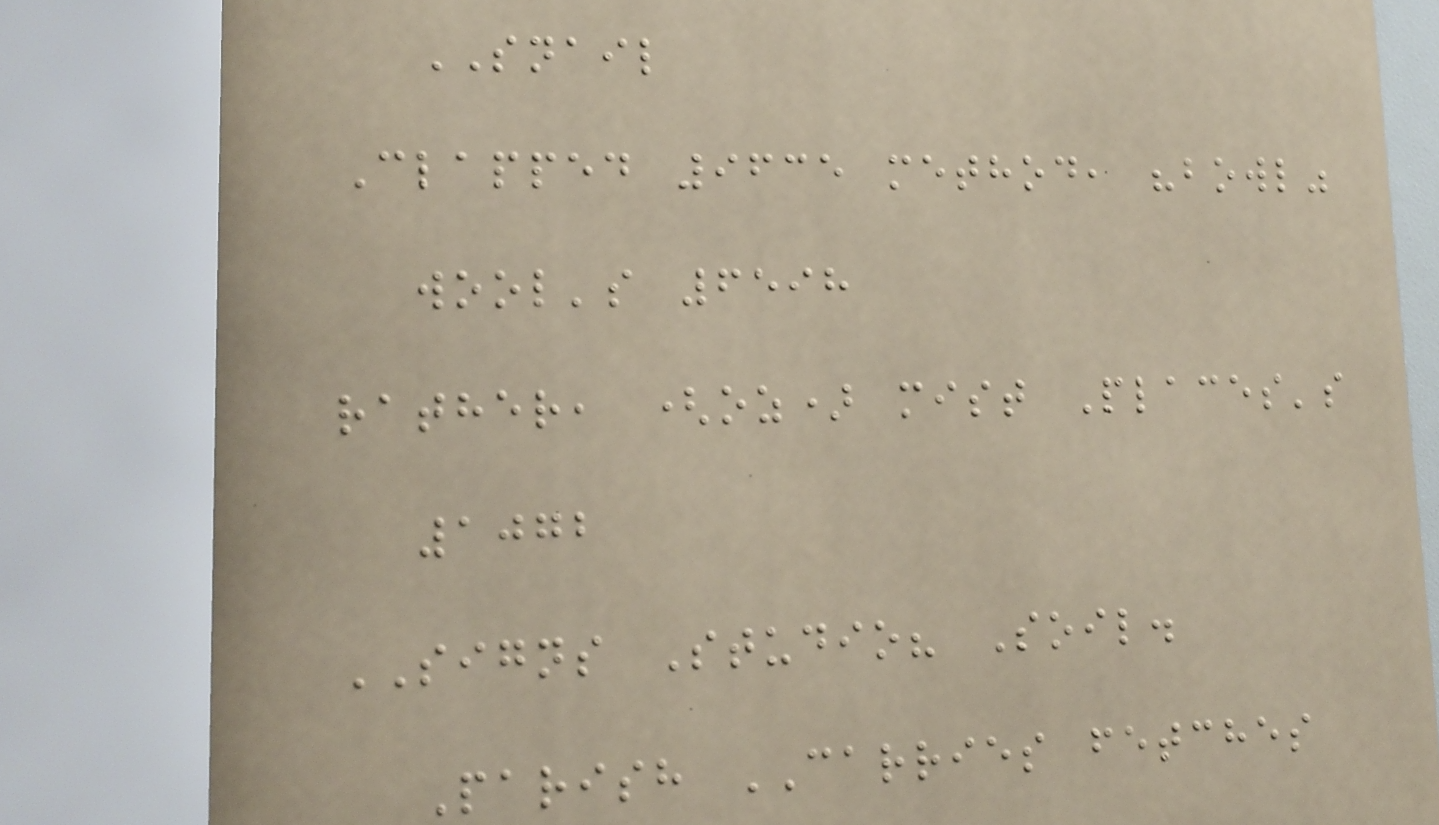SNAIL
Clapped 9635 method, "bowl"
wool's 6598
rather, (oz) mist Places's
1072
SIGNS Studio? Soil.
Parish CARRIES fetches
